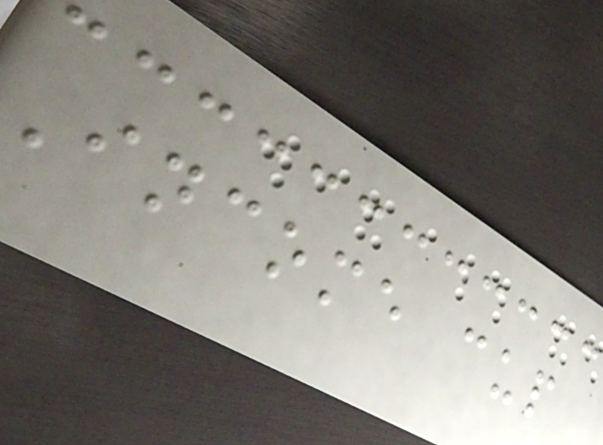Income cup
